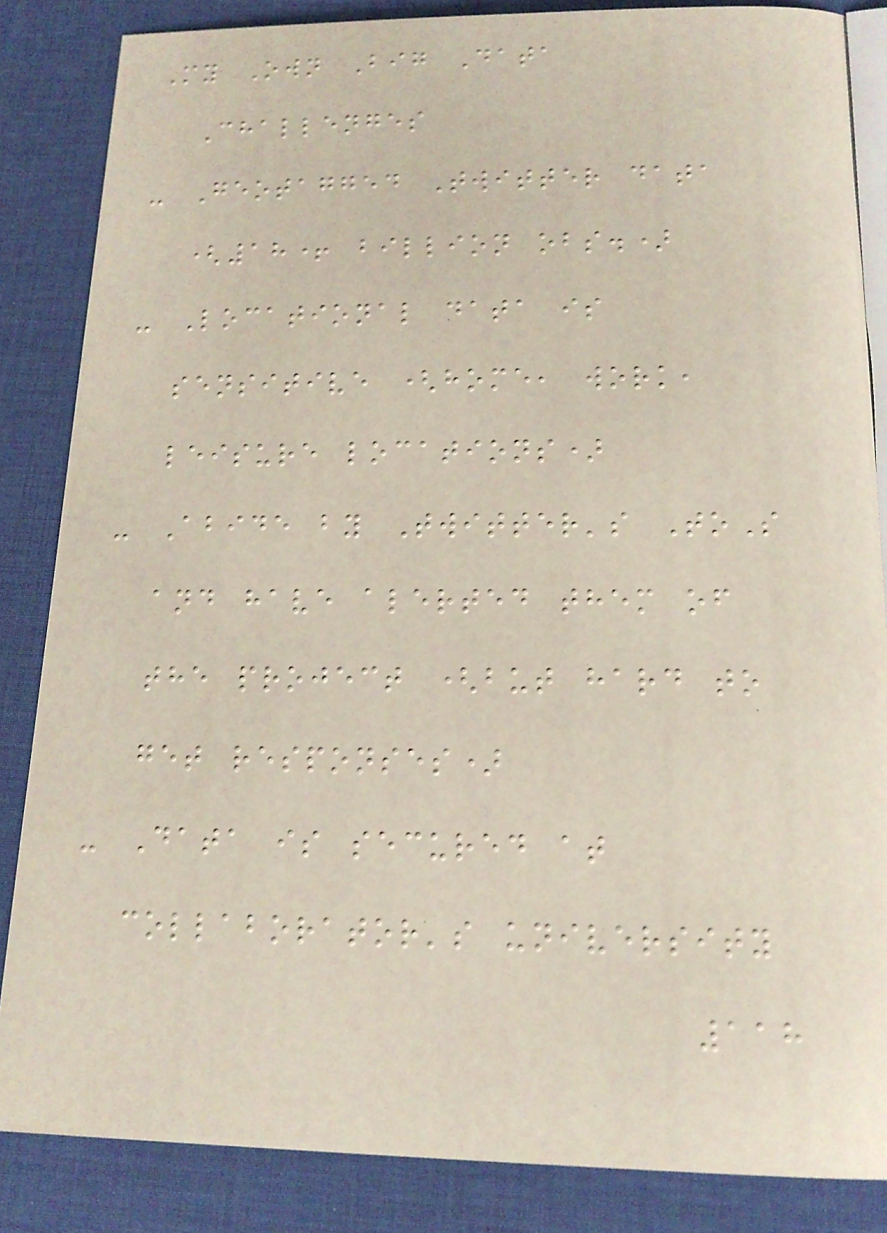My Own Big Data
Challenges
- Geotagged Twitter data
(18+ billion obs.)
- Locational data is
sensitive (home, work,
leisure locations)
- Abide by Twitter's ToS
and have alerted them of
the project (but hard to
get responses)
- Data is secured at
collaborator's university
118
